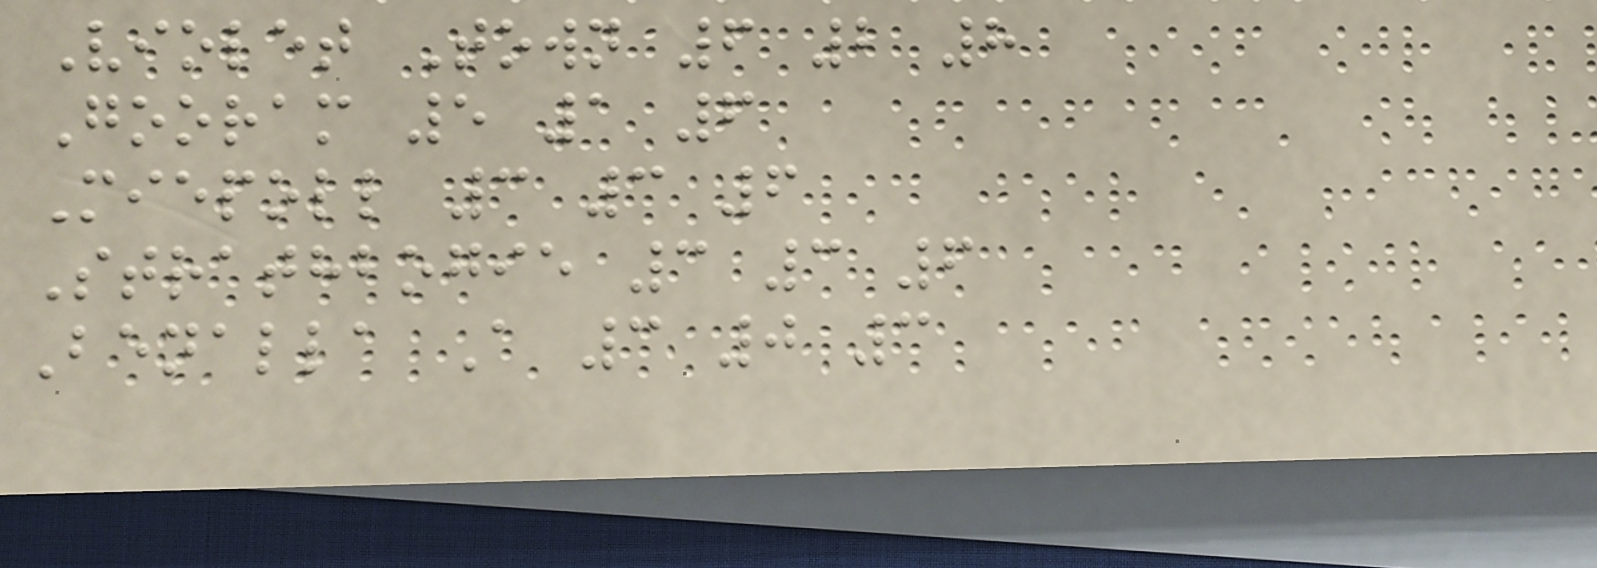Violet Town 6 2 8
Gooram 5 1 6
Miepoll 3 3 6
Strathbogie 3 3 6
Benalla A 3 0 3
